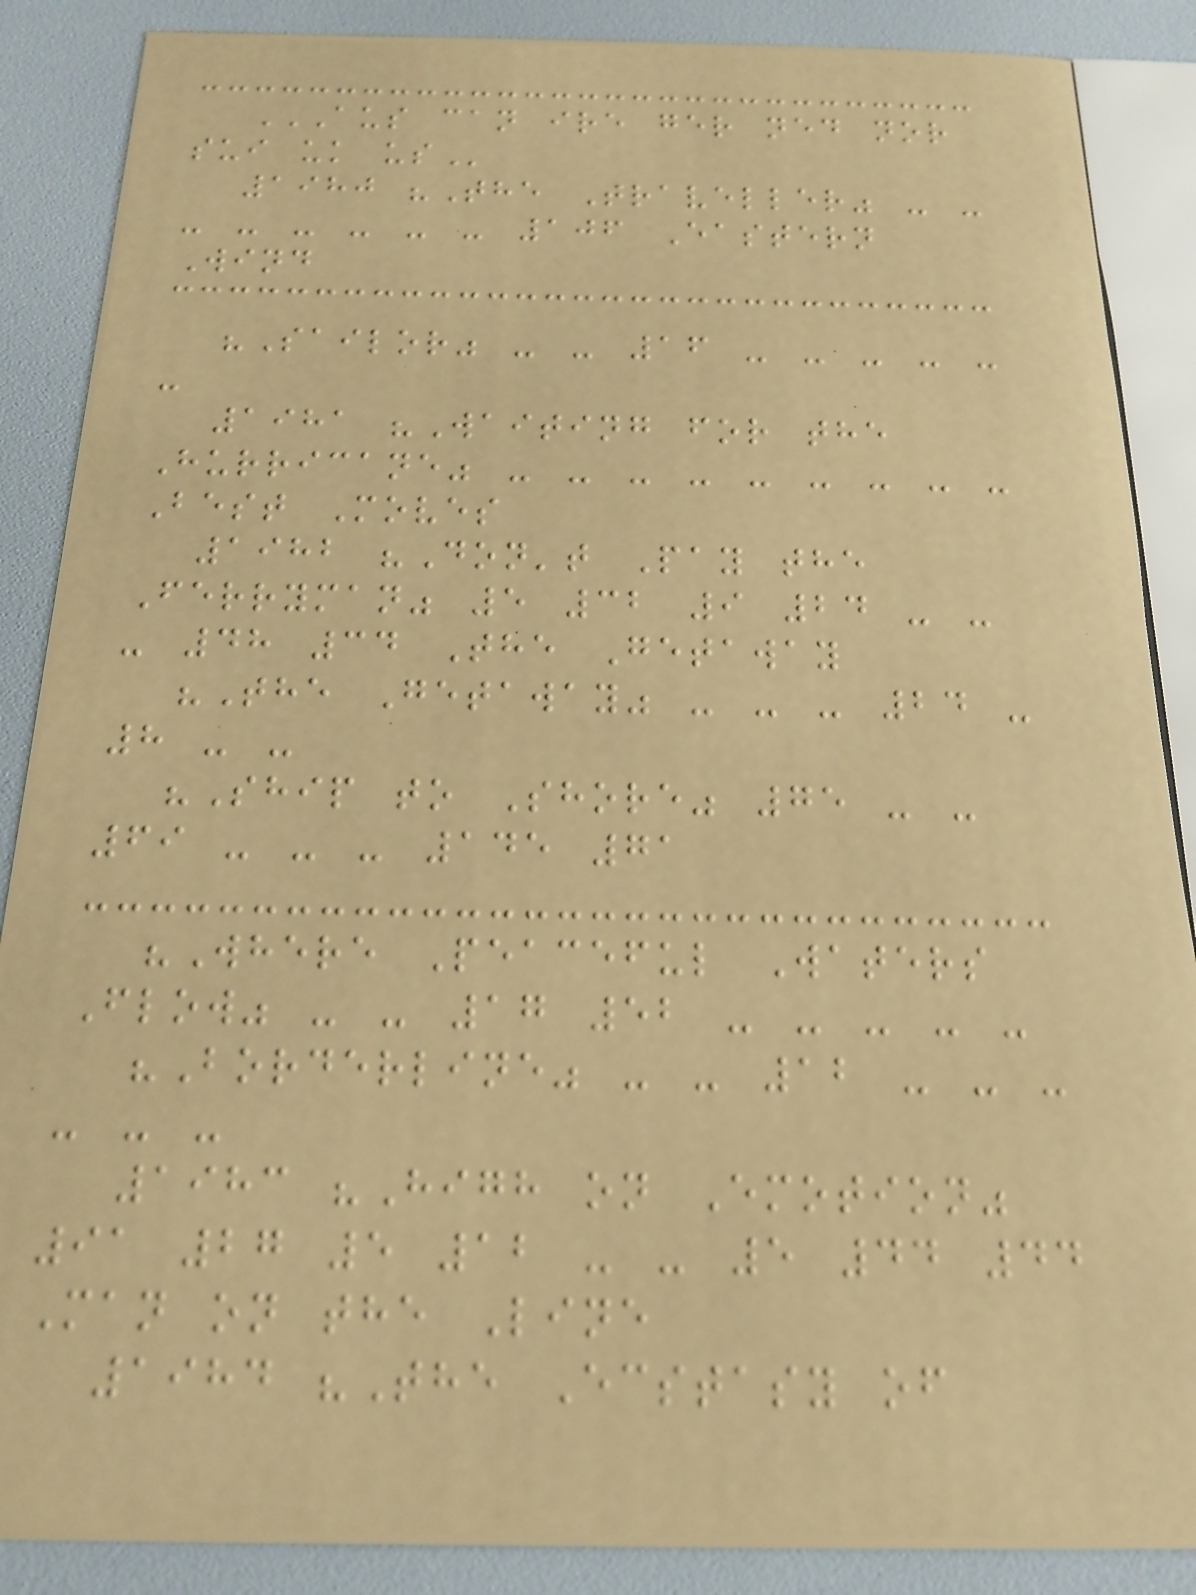AUS CAN IRE GER NED NOR
SUI UK US
1980 "The Traveller" - -
- - - - - - 106 Eastern
Wind
"Sailor" - - 16 - - - - -
-
1981 "Waiting for the
Hurricane" - - - - - - - - -
Best Moves
1982 "Don't Pay the
Ferryman" 5 32 9 24 - -
- 48 34 The Getaway
"The Getaway" - - - 24 -
8 - -
"Ship to Shore" 75 - -
69 - - - 145 71
"Where Peaceful Waters
Flow" - - 17 52 - - - - -
"Borderline" - - 12 - - -
- - -
1983 "High on Emotion"
91 27 5 12 - - 5 44 44
Man on the Line
1984 "The Ecstasy of
